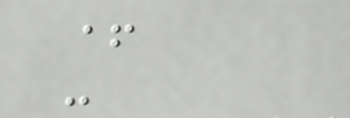+
-
